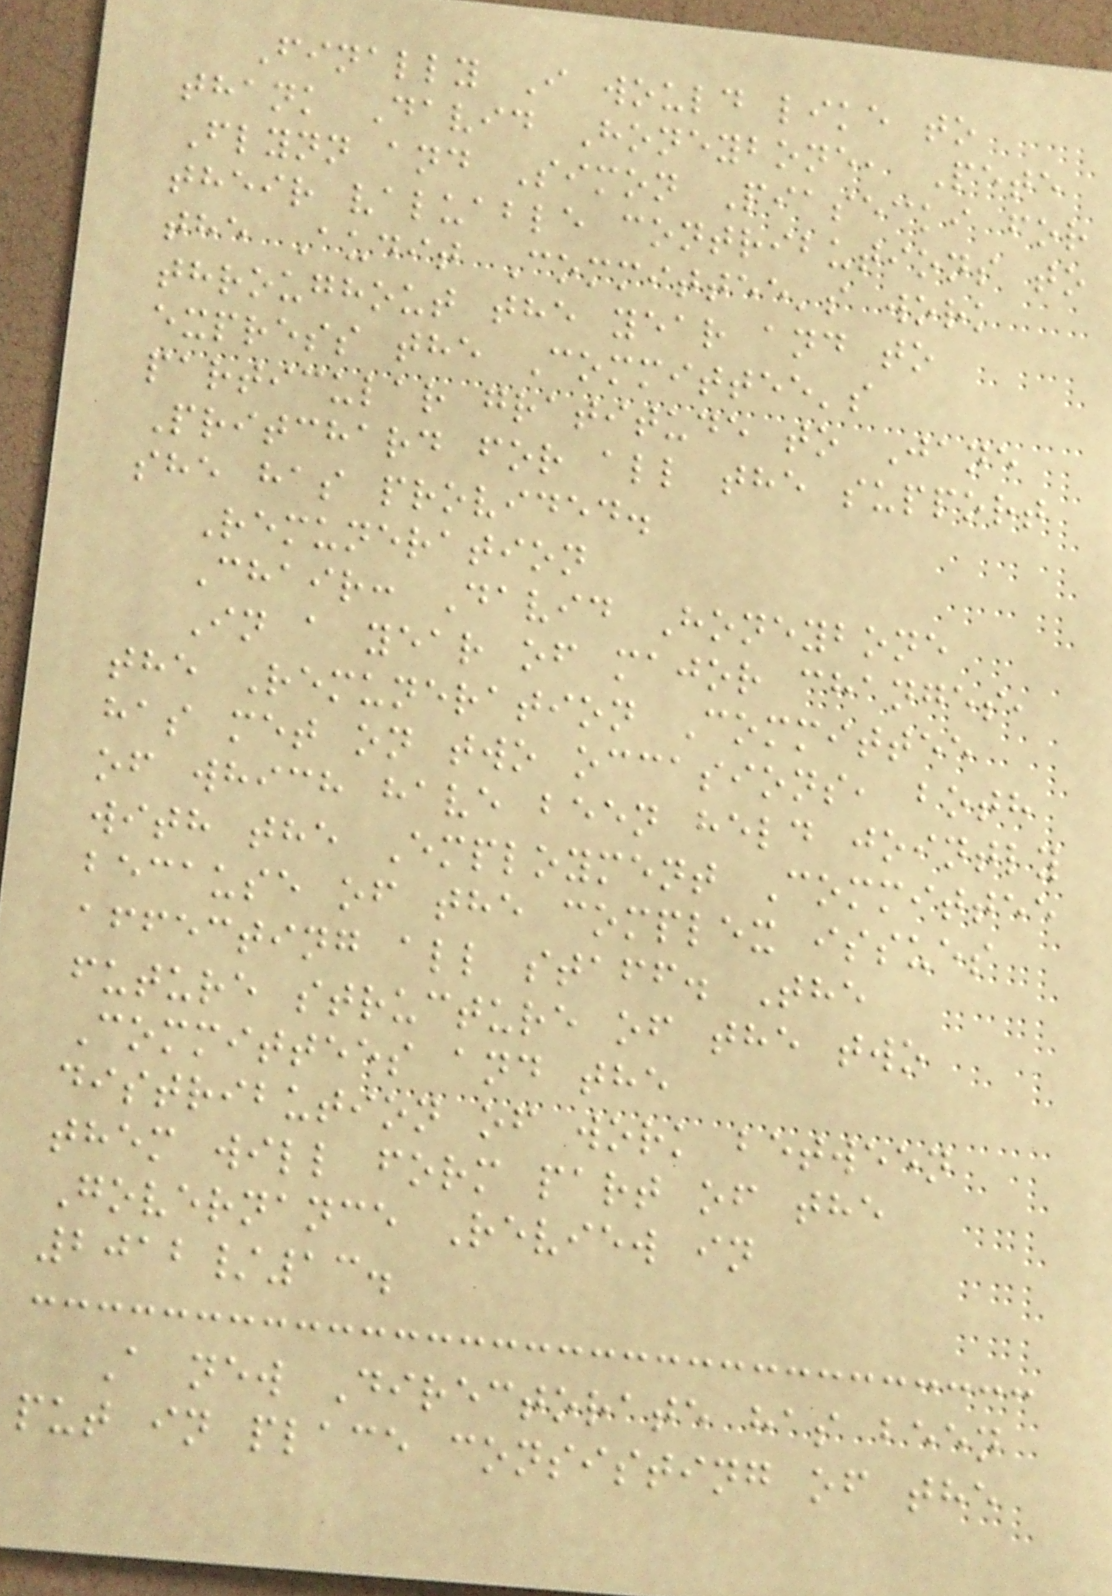Finally I would like to
thank David Honeybone, Pete
Flynn and Simon Piasecki for
their valuable contributions to
the Audit Committee's work
throughout the year and to
express the Committee's
particular gratitude to Jane
Pritchard for all the support
she has provided.
Remuneration
Chair: David Honeybone
In a year of major changes,
the Remuneration Committee
has met on two occasions, both
of which have been held jointly
with the Employment Committee
because of the complex issues
affecting all staff. The
future structure of the two
Committees and the
distribution of work between
them will form part of the
Governance Review in
2012/13.
A new Directorate has been
put in place consisting of the
